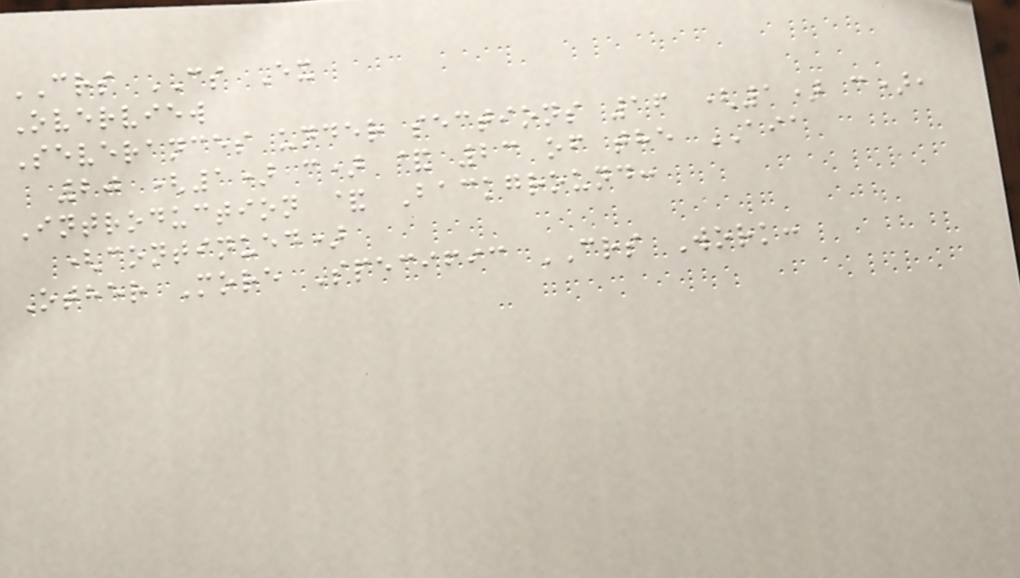CRS CS Ex
Overview
Severances under sections 16 (1) c),
20 (1) c) & 23 of the AIA
Introduction & Background:
(continued)
Other More Specific CRS Work:
